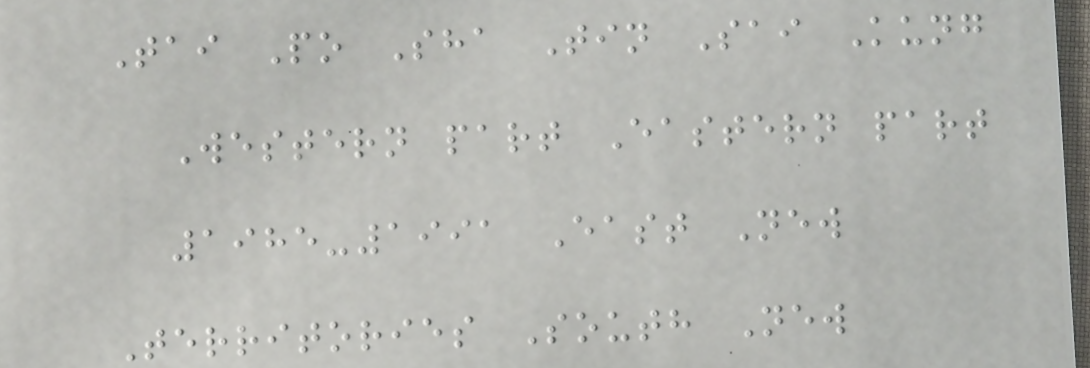Tai Po Sha Tin Sai Kung
Western part Eastern part
1985-1991 East New
Territories South New
